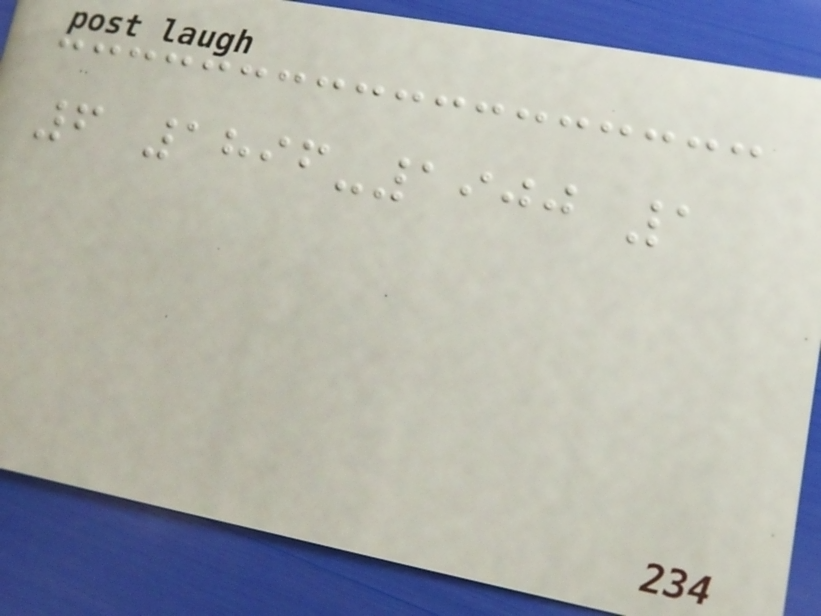6 1896-1900 1
